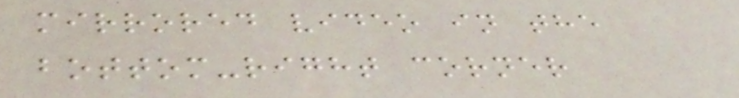mirrored video in the
bottom-right corner
